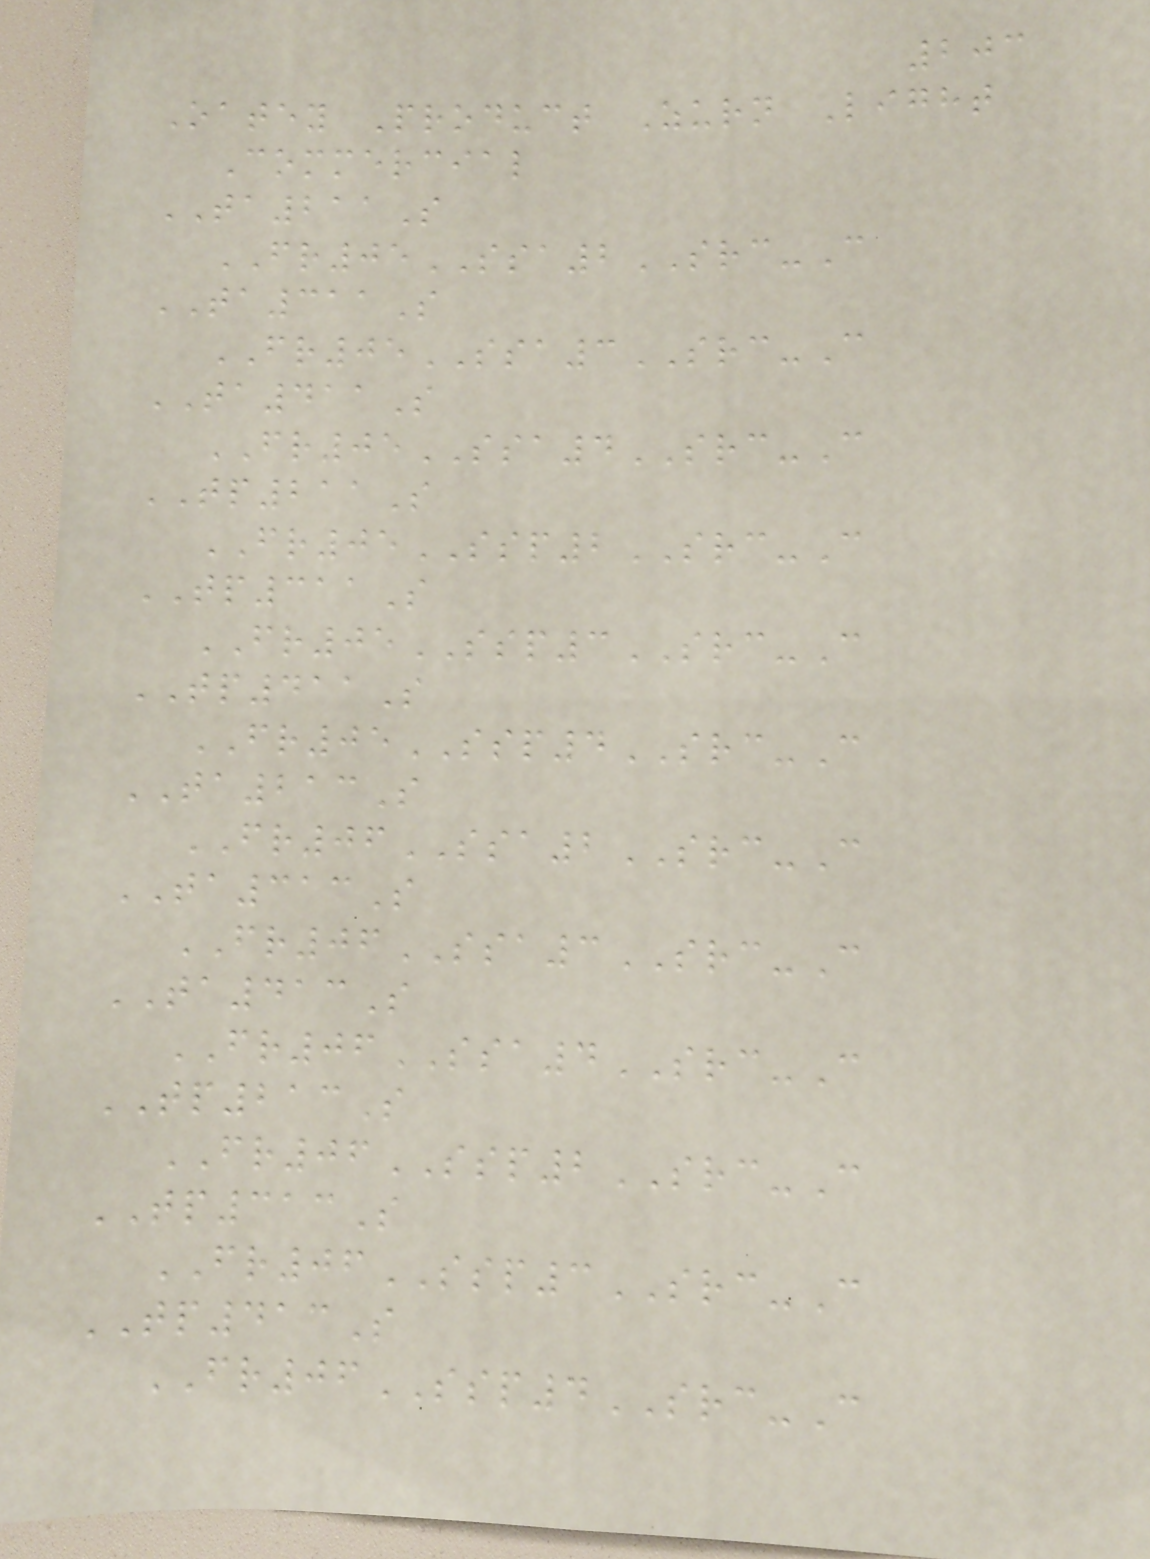203
Oatey Product Zurn Light
Commercial
TA211S
FR05SSA2SRC-C
TA311S
FR05SSA3SRC-C
TA411S
FR05SSA4SRC-C
TP211S
FR05SSP2SRC-C
TP311S
FR05SSP3SRC-C
TP411S
FR05SSP4SRC-C
TA213S
FR06SSA2SRC-C
TA313S
FR06SSA3SRC-C
TA413S
FR06SSA4SRC-C
TP213S
FR06SSP2SRC-C
TP313S
FR06SSP3SRC-C
TP413S
FR06SSP4SRC-C
